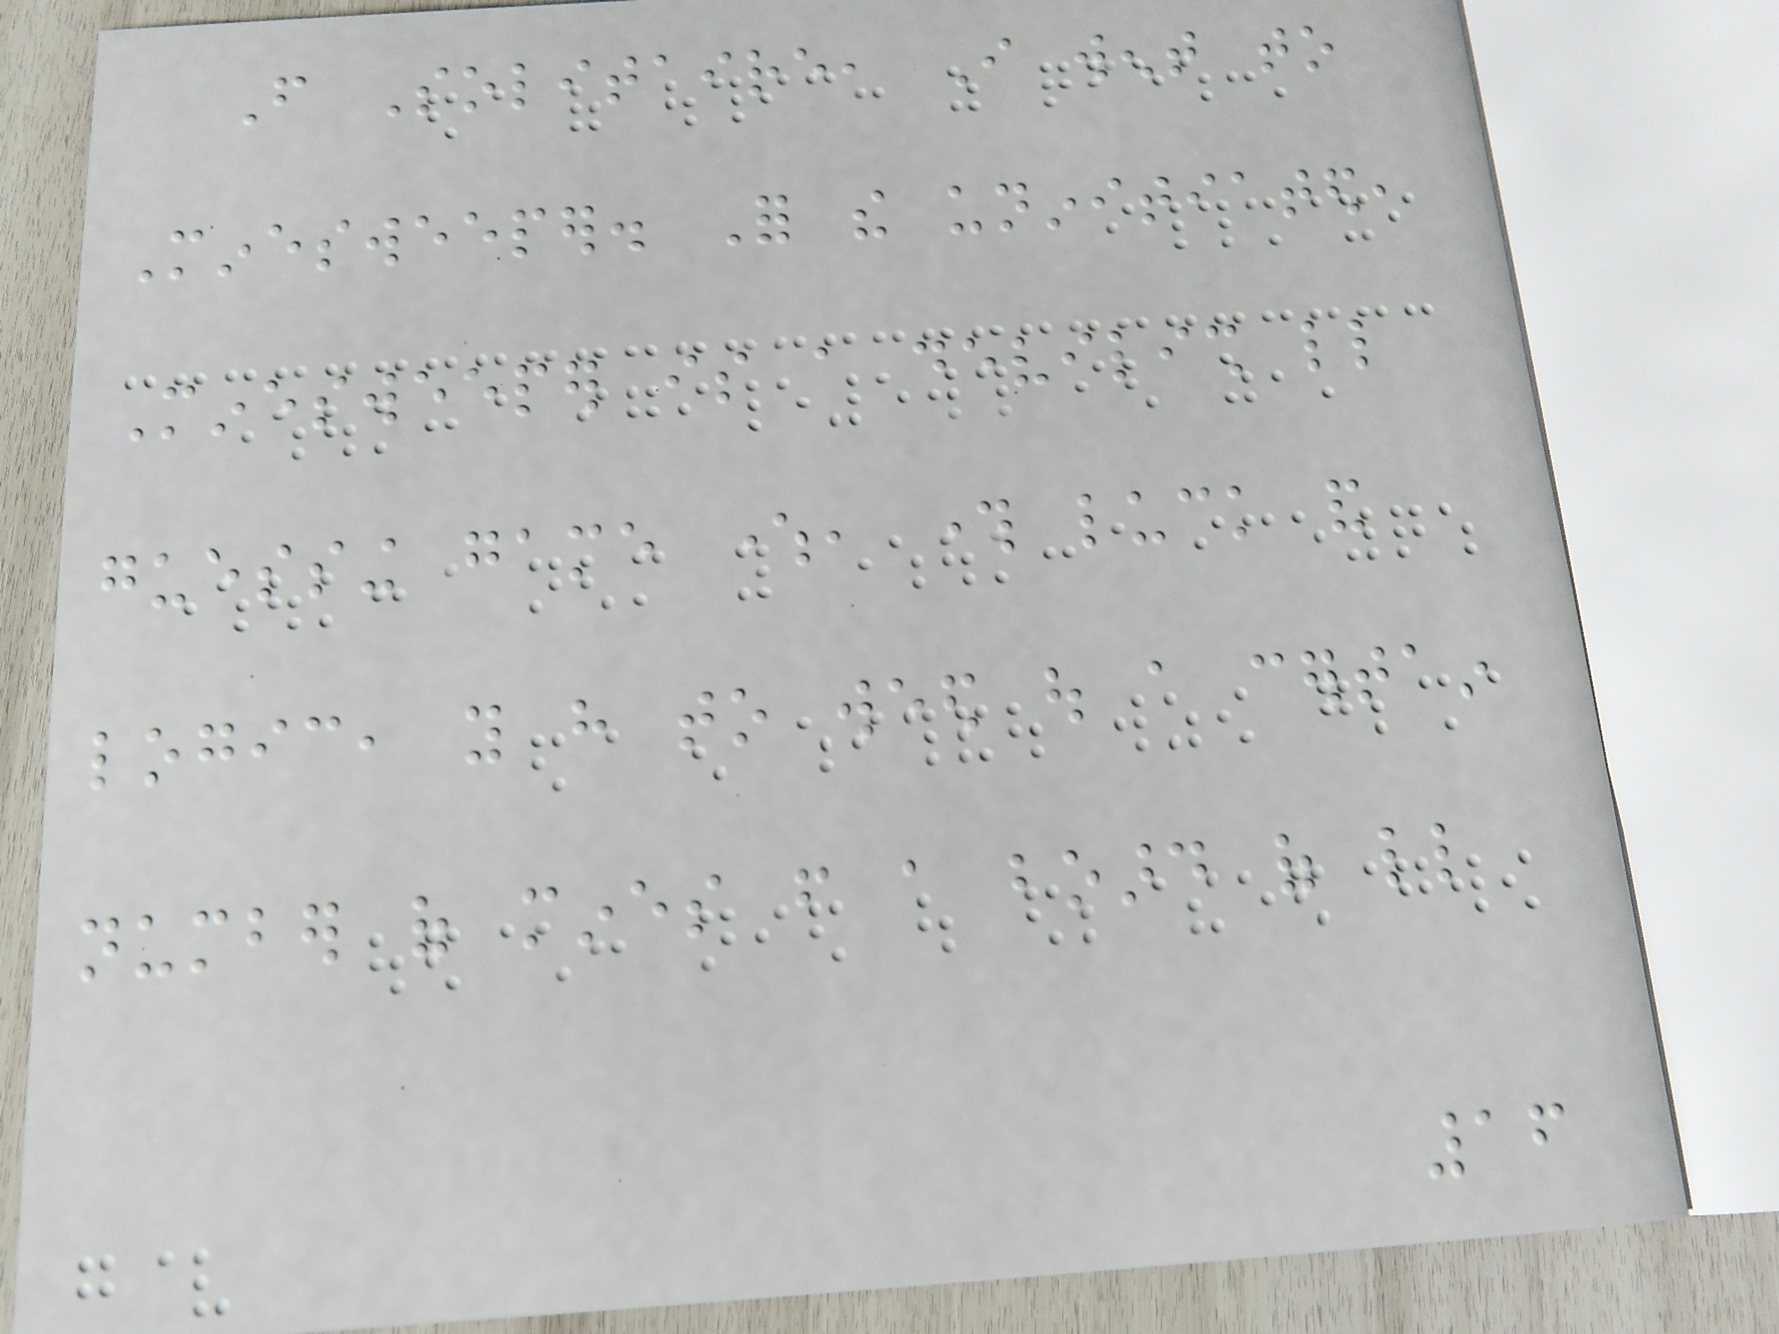From Solitaire, I went to
Minesweeper. For the uninitiated,
Minesweeper is a devilish little
guessing game where, through luck and
logic, you have to weed out a certain
number of mines from a board of little
16
